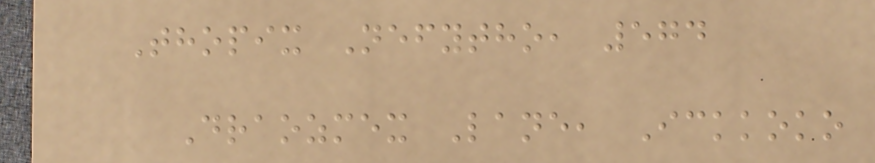Thopix Nefytho, 574
Draozmex Lane, Ickkoko
